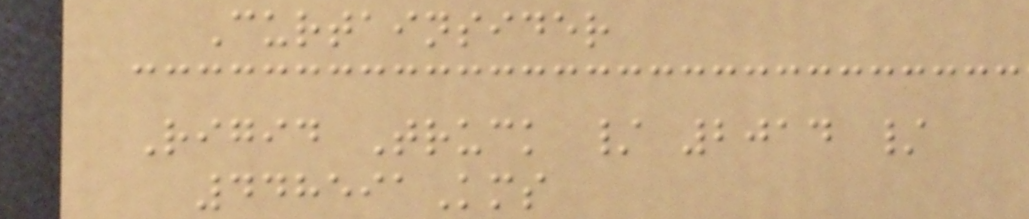Curtainsider
Rigid Truck / 2014 /
448591Kms
